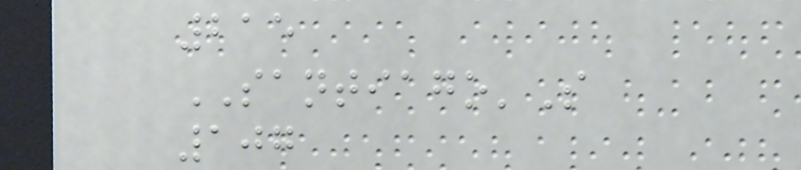215
SANTIAGO'S
107
